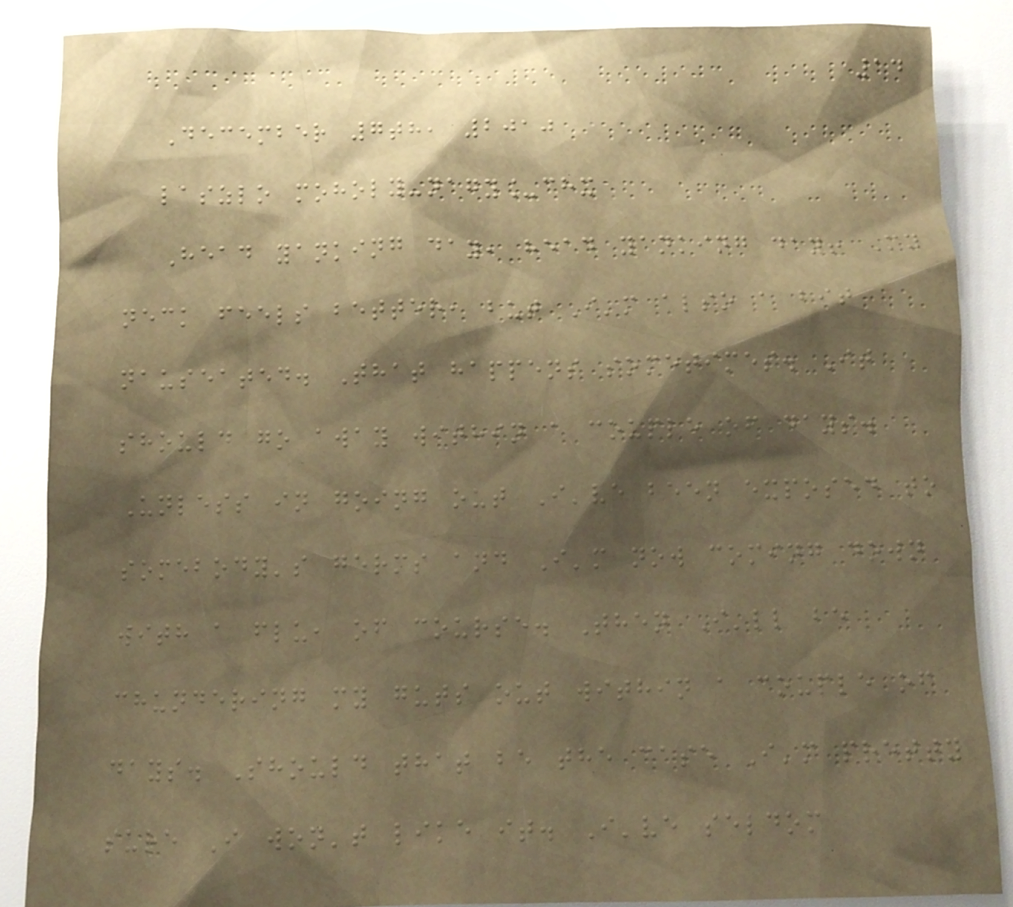14
December 7th, 2010
laszlo moholy-nagy_chx
Head yanking day, head yanking day! My
neck feels better, but I'm also a bit
nauseated. That happens sometimes. It
should go away within a couple of days.
Unless in going out I've been exposed to
somebody's germs and I'm now coming down
with a flu, of course. Then I'll be
chundering my guts out within a couple of
days. Should that be the case I'm pretty
sure I won't like it. I've seldom
